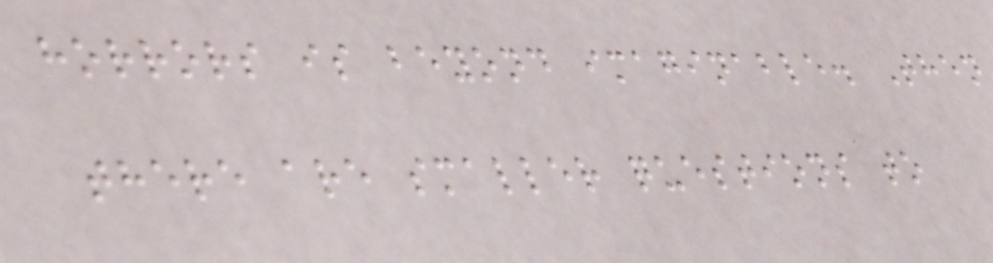horrors is beyond imaginable. Then
there are smaller questions to
